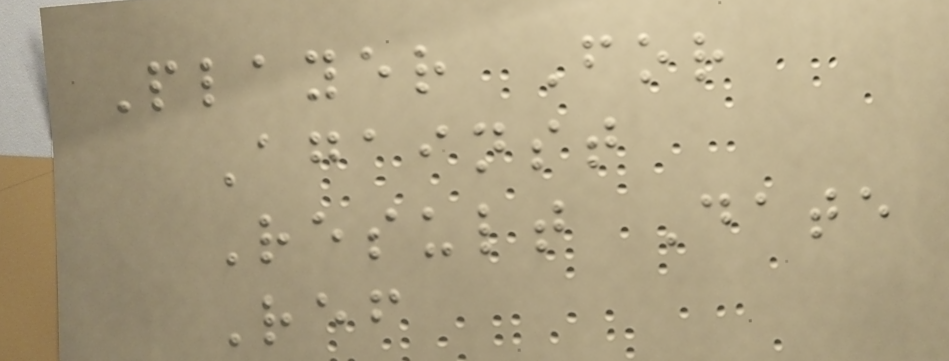Player For
Against
Result Date
Ref
